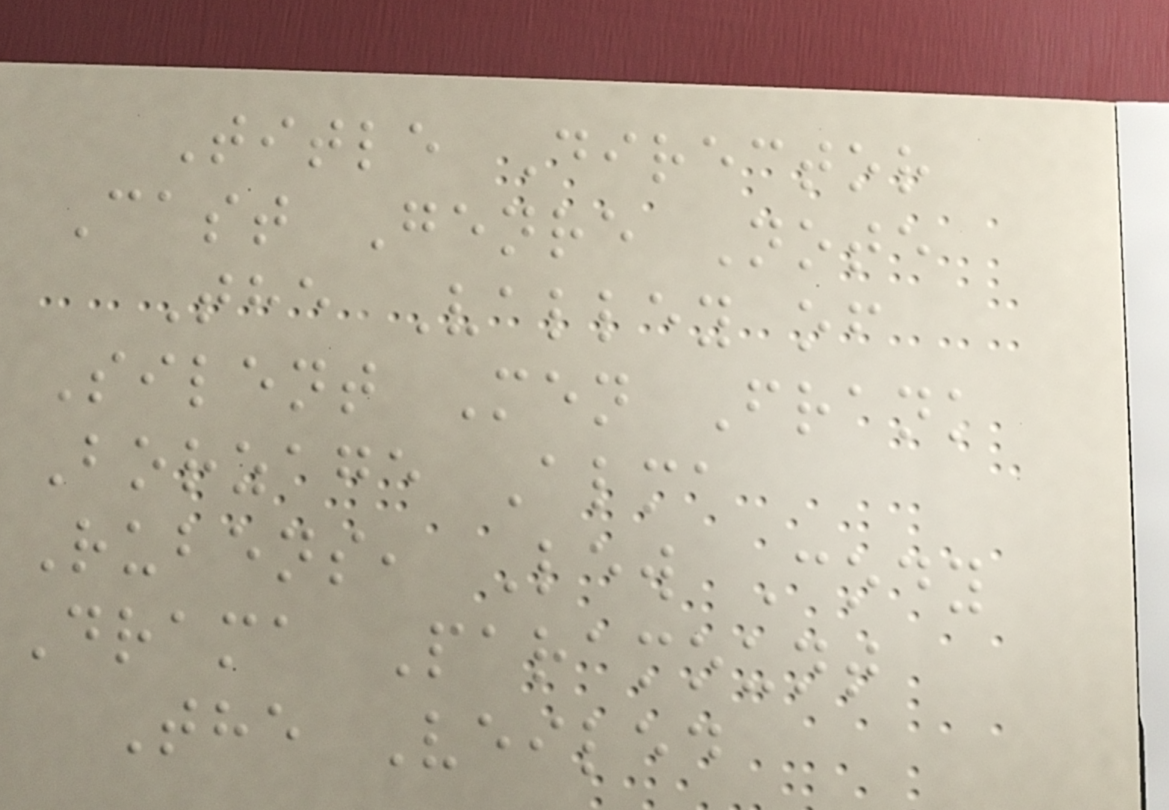Title Director
Cast Genre Note
The Valley of
Silent Men Frank
Borzage Alma
Rubens, Lew Cody
Drama Paramount
The Veiled
